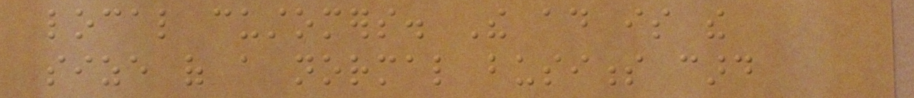local customers. The ad is the
size of a normal business card
